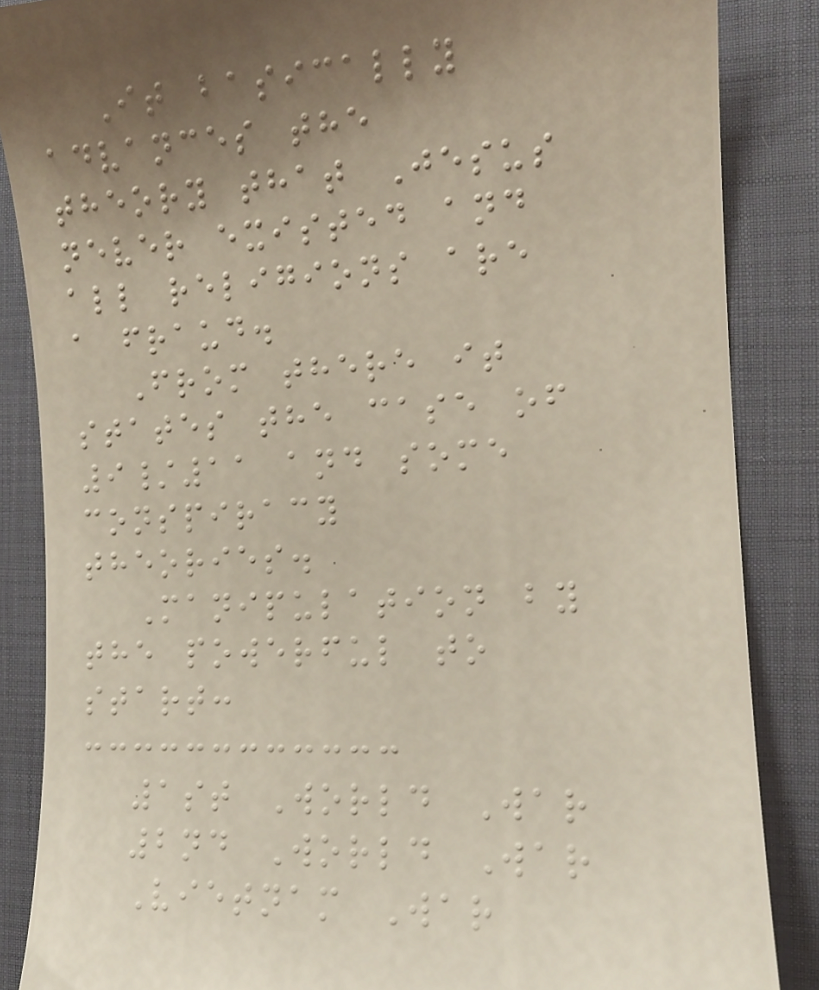It basically
advances the
theory that Jesus
never existed and
all religions are
a fraud.
From there it
states the case of
9/11 and some
conspiracy
theories.
Manipulation by
the powerful to
start:
1st World War
2nd World War
Vietnam War
